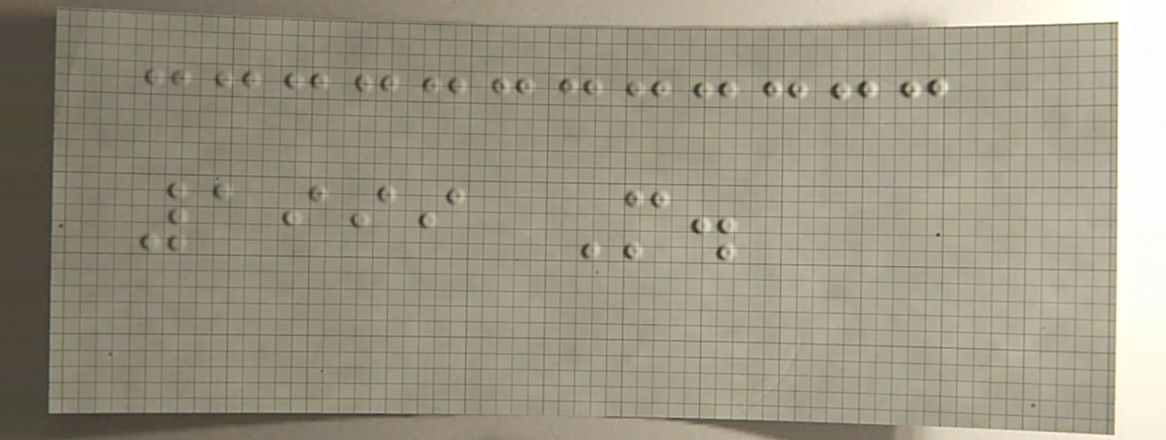1999 M.
